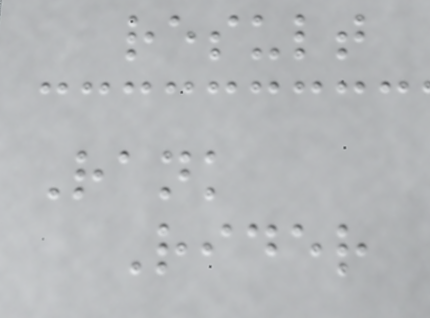result
Rank
Rider
